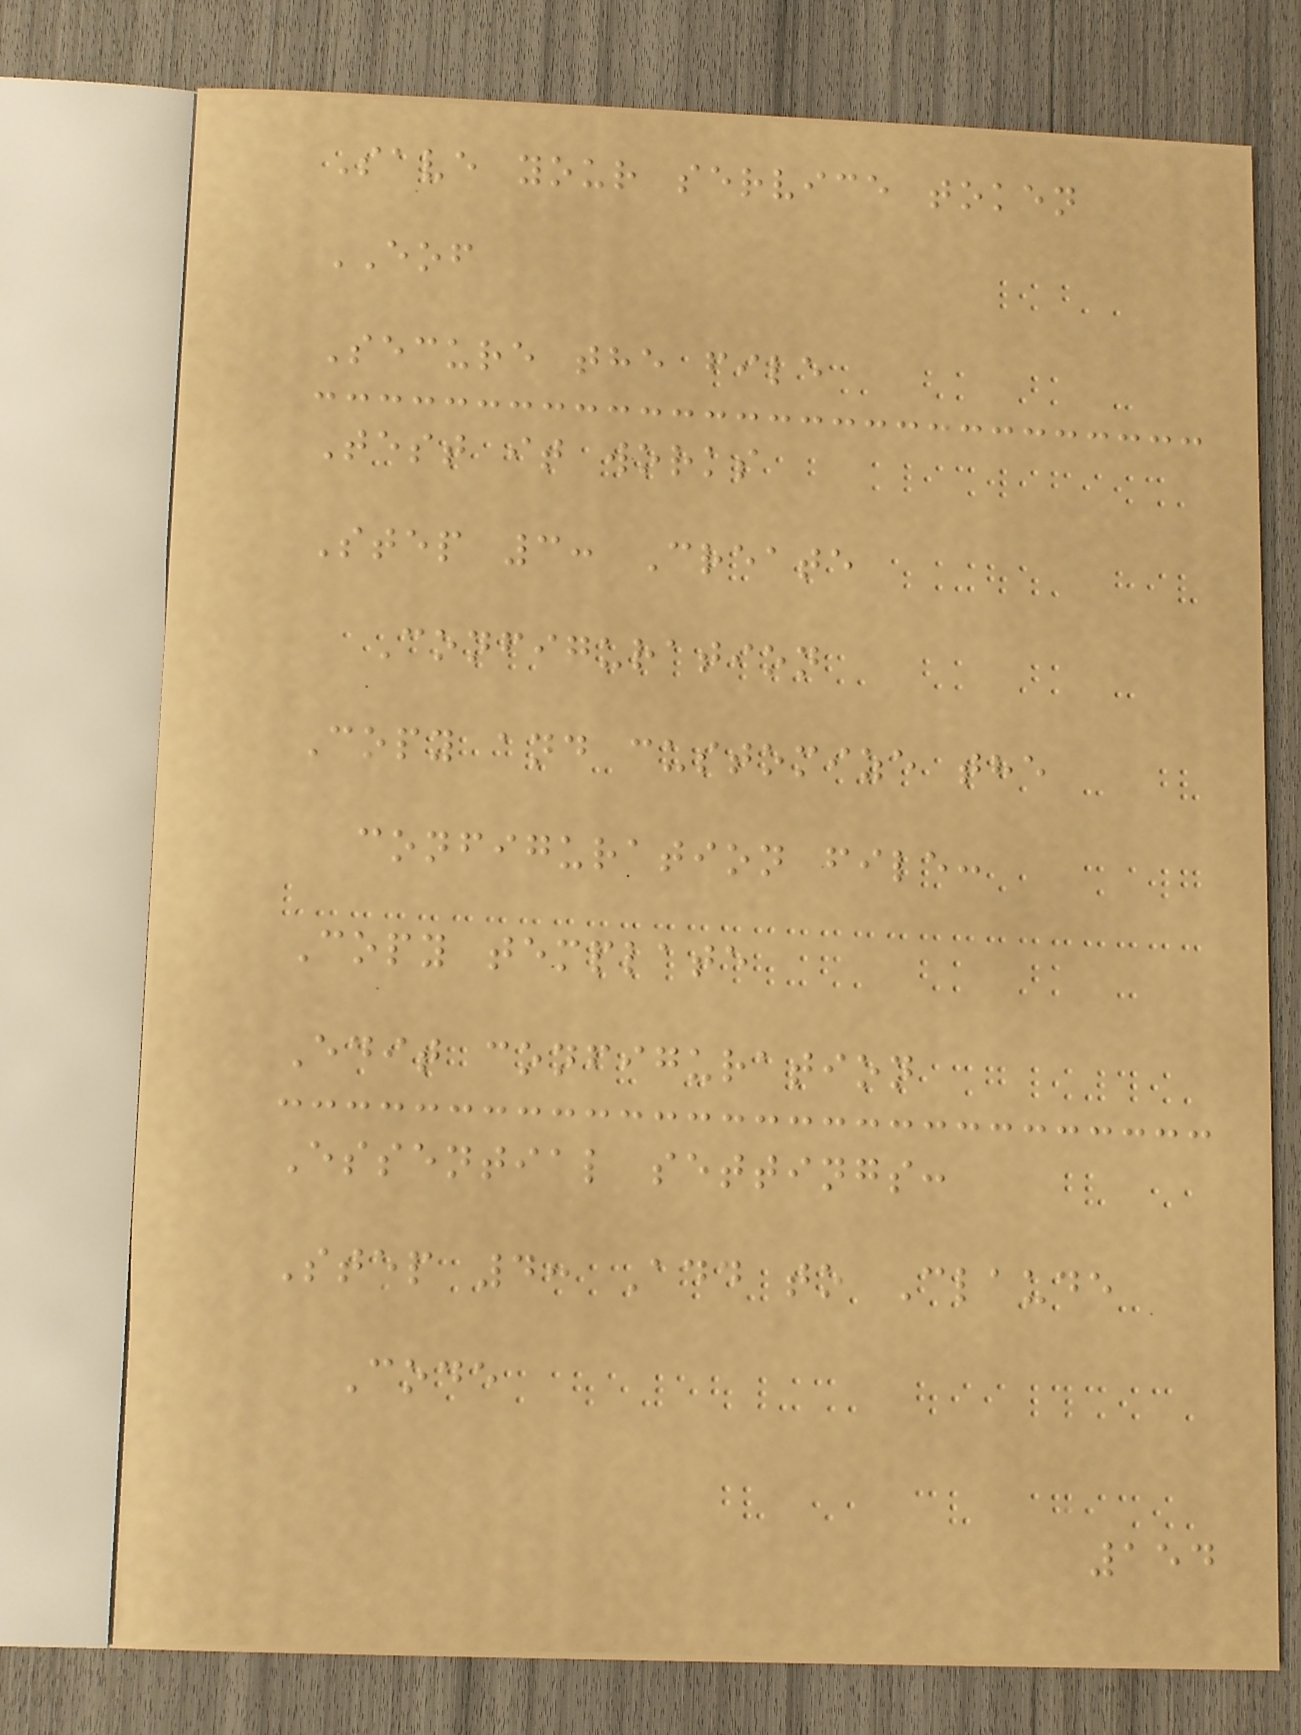Save your service token
EOF
Secure the file
Test it works
Step 3: Create
Configuration
Copy and customize the
configuration file:
Copy template
Edit configuration
Essential settings:
Step 4: Add to Claude
Code
154
